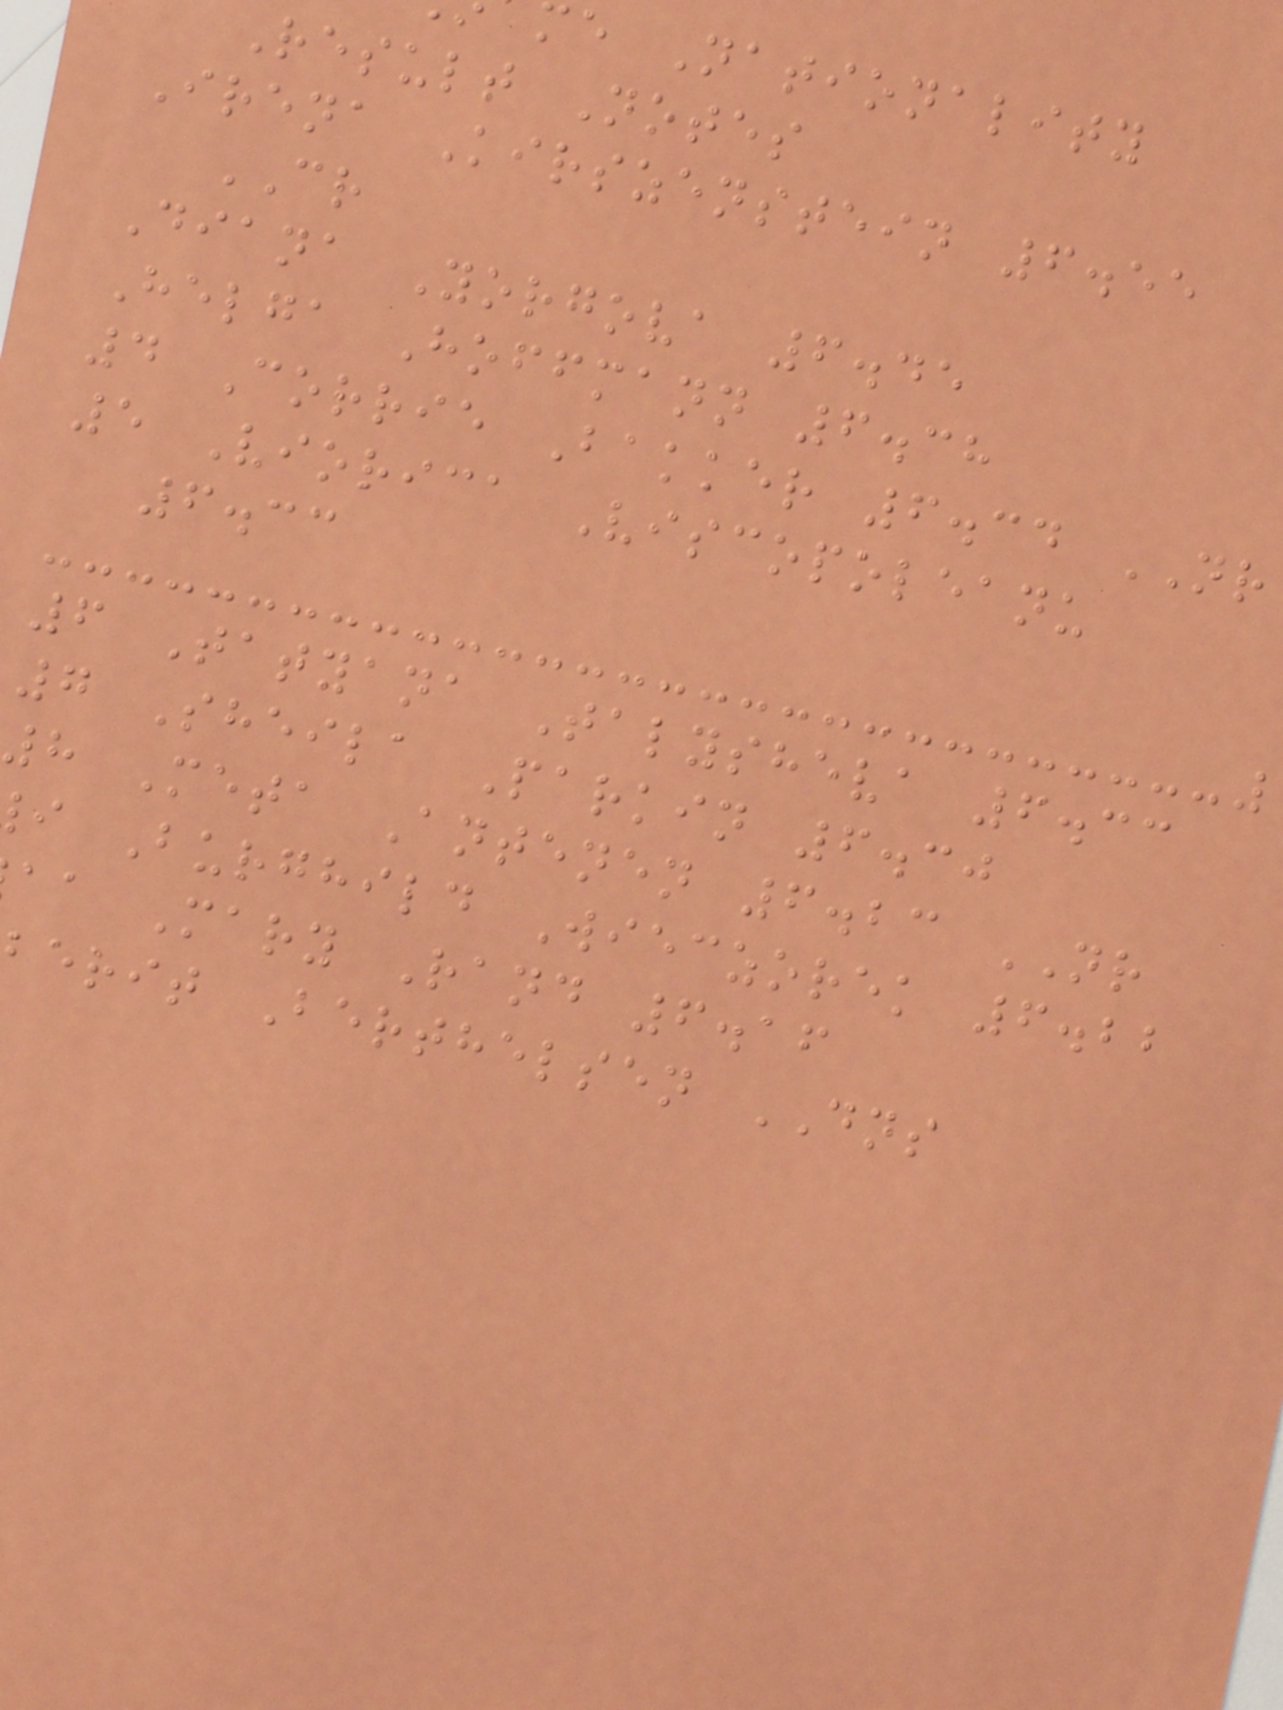e Nationality
Result Notes
Irena Kirszenstein 6.55
CR
Diana Yorgova 6.45
Helga Hoffmann 6.38
4 Corrie Bakker 6.34 NR
5 Viorica Viscopoleanu
6.33
6 Tatyana Talysheva 6.33
7 Sheila Parkin 6.30
8 Meta Antenen 6.23 NR
i Burghild Wieczorek 6.22
aa Mary Rand 6.16
berit Berthelsen DNS
